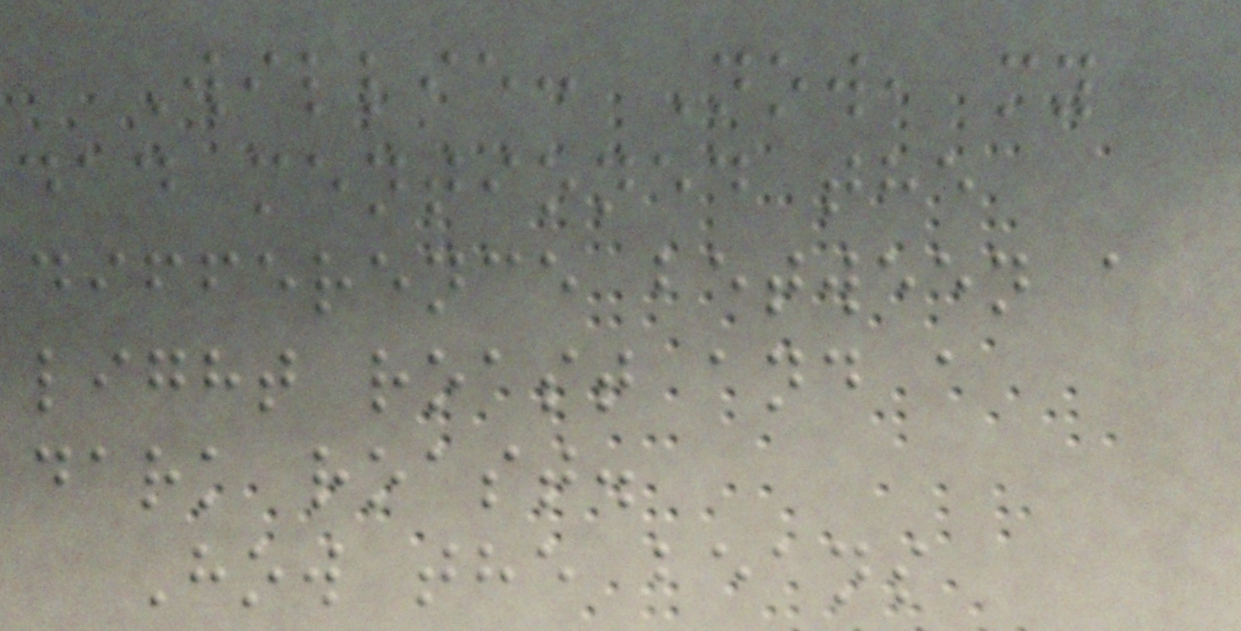Willie: Now, my
dad mentioned the
difference between a
light roast and a
dark roast.
How the beans
